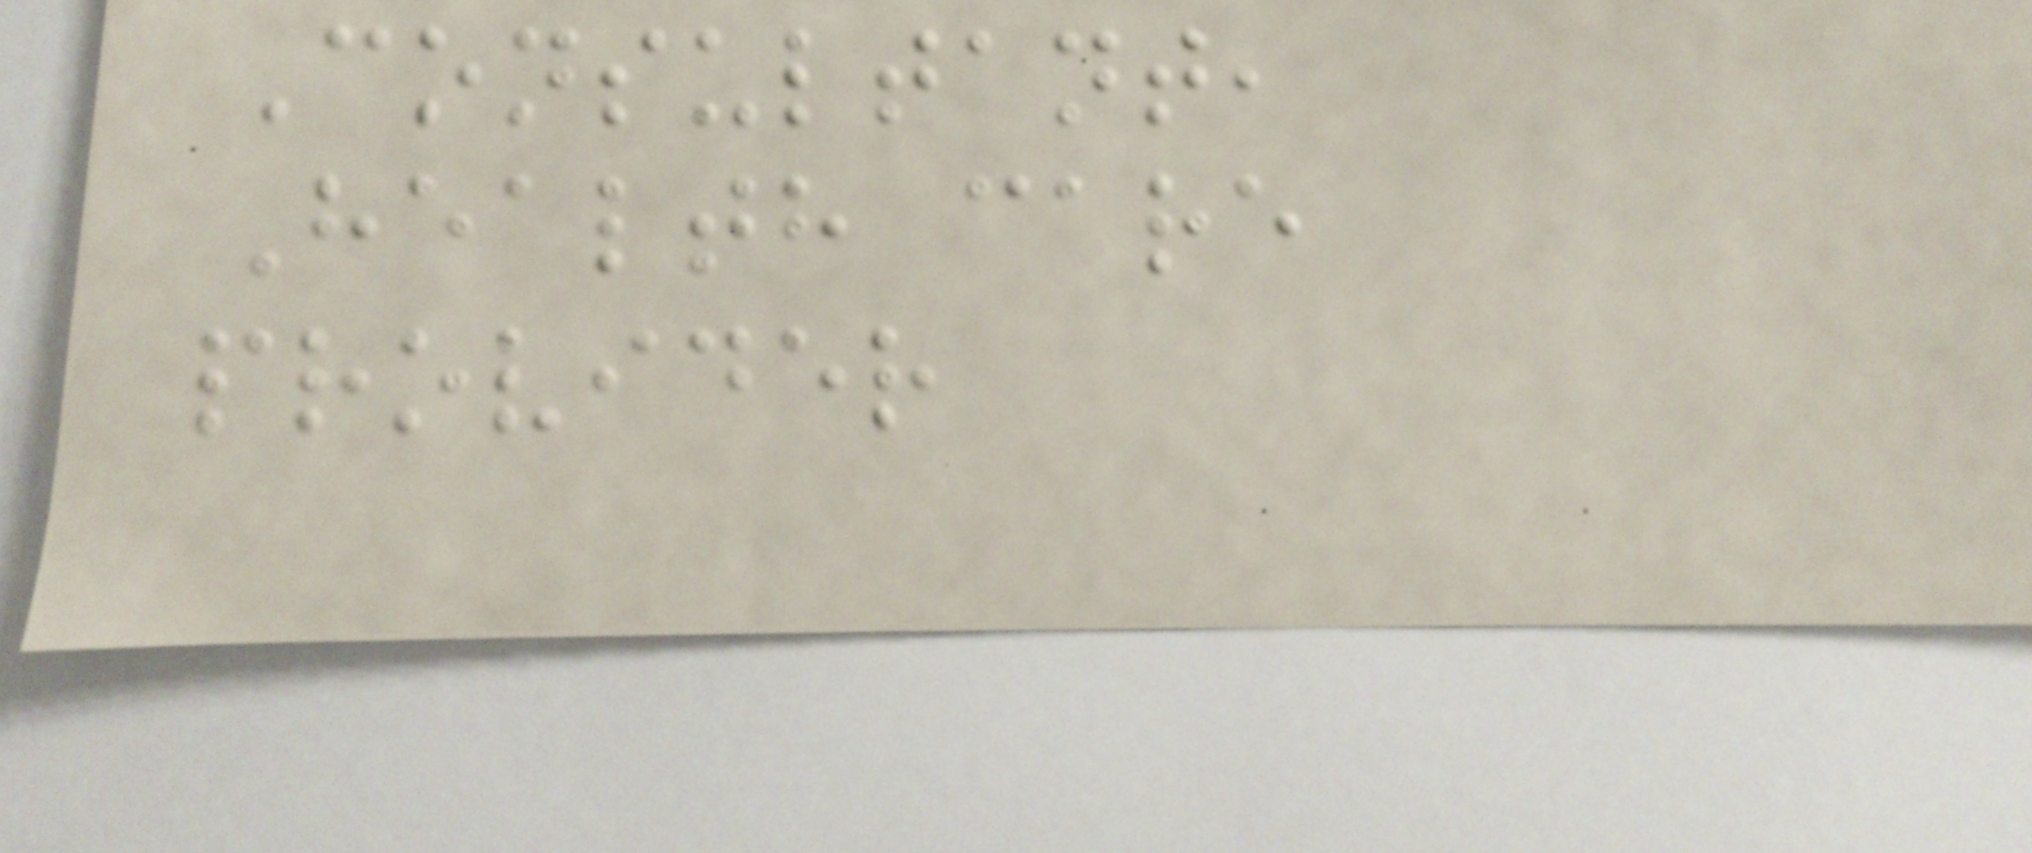Consultant,
Health care
provider
